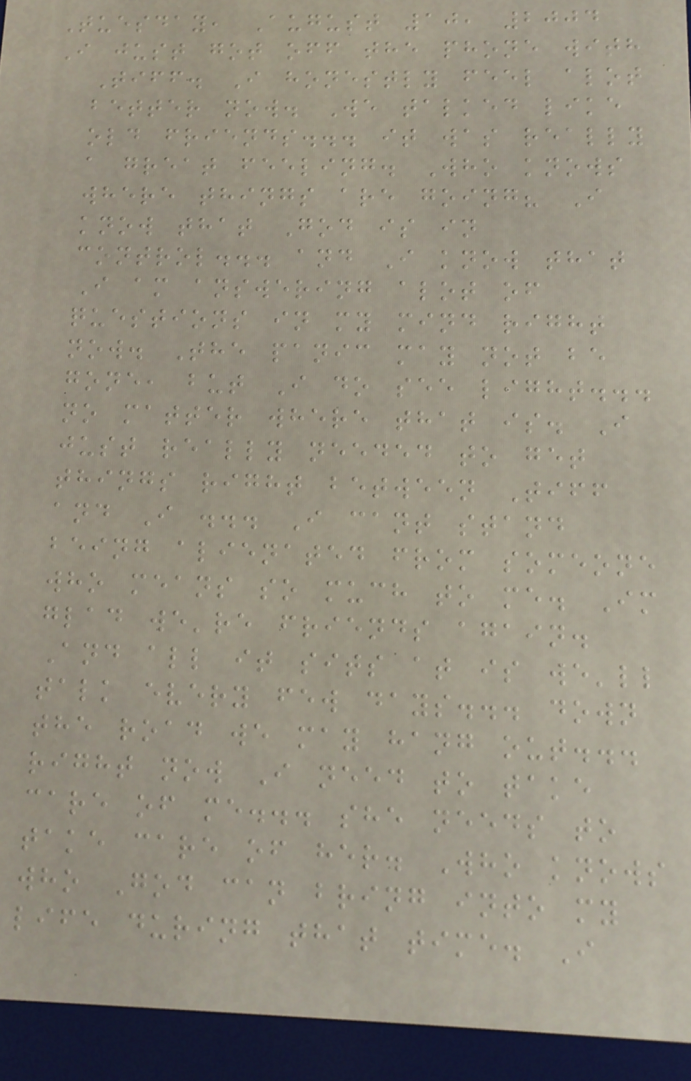Tuesday, August 10, 2004
I just got off the phone with
Tiff. I honestly feel alot
better now. We talked like
old friends... it was really
a great feeling. Who knows
where things are going? I
know that God is in
control... and I know that
I am answering alot of
questions in my mind right
now. The panic may not be
gone, but I do see light...
no matter where that is. I
just really needed to get
things right between Tiff
and I ... I cant stand
being alienated from someone
who means so much to me. Im
glad we're friends again.
And all it sits at is we'll
talk every few days... down
the road we may hang out...
right now I need to take
care of me... she needs to
take care of her. Who knows
who God can bring into my
life during that time. I
